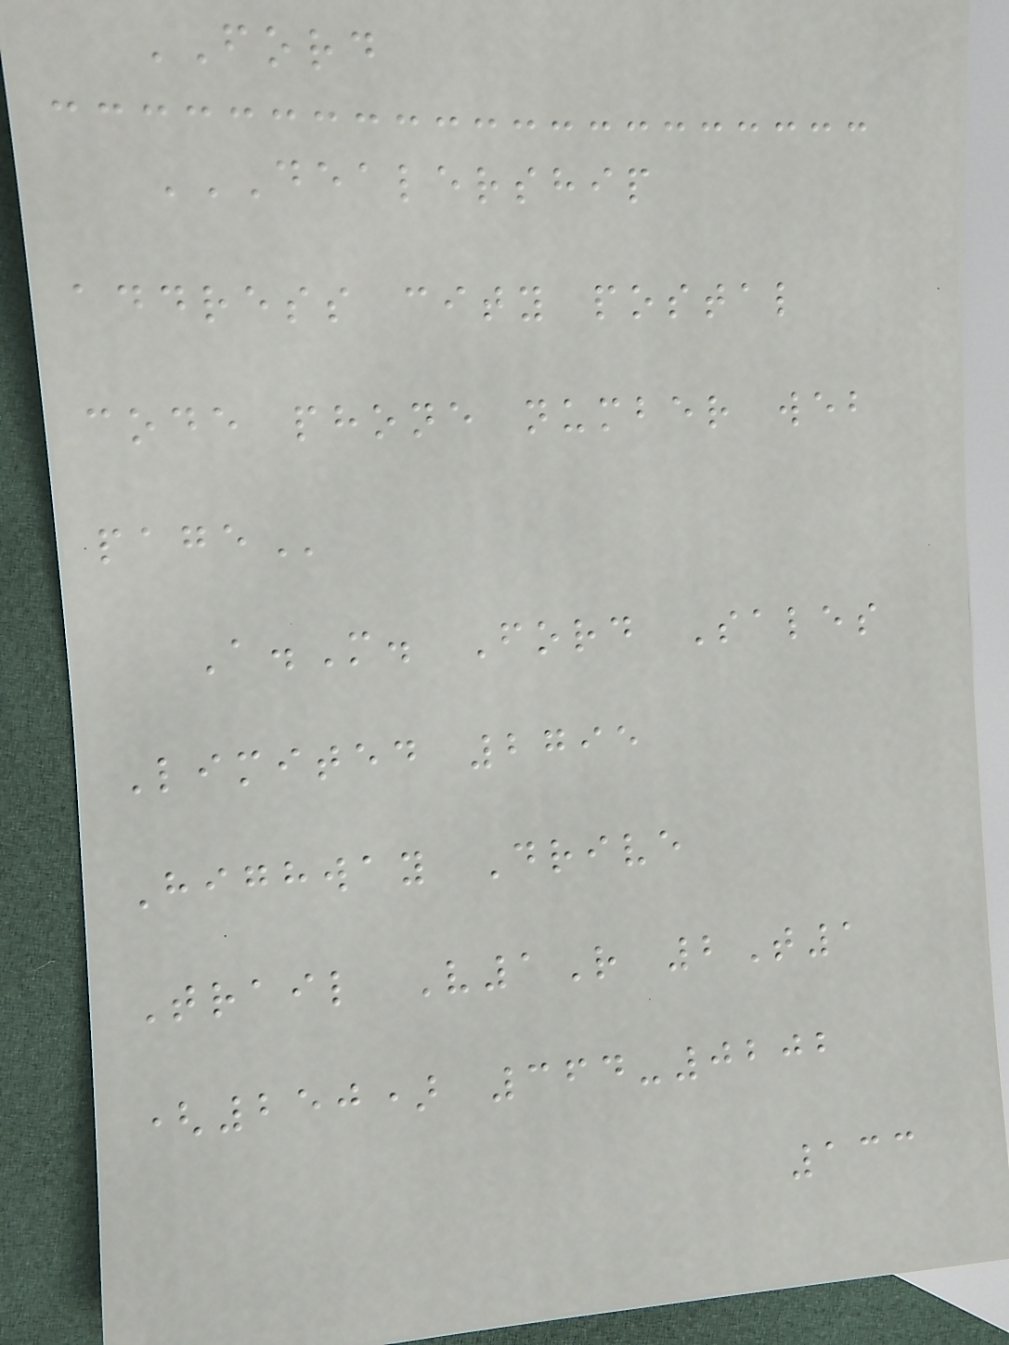FORD
DEALERSHIP
ADDRESS CITY POSTAL
CODE PHONE NUMBER WEB
PAGE
A.M. Ford Sales
Limited 2795
Highway Drive
Trail V1R 2T1
(250) 364-0202
133
